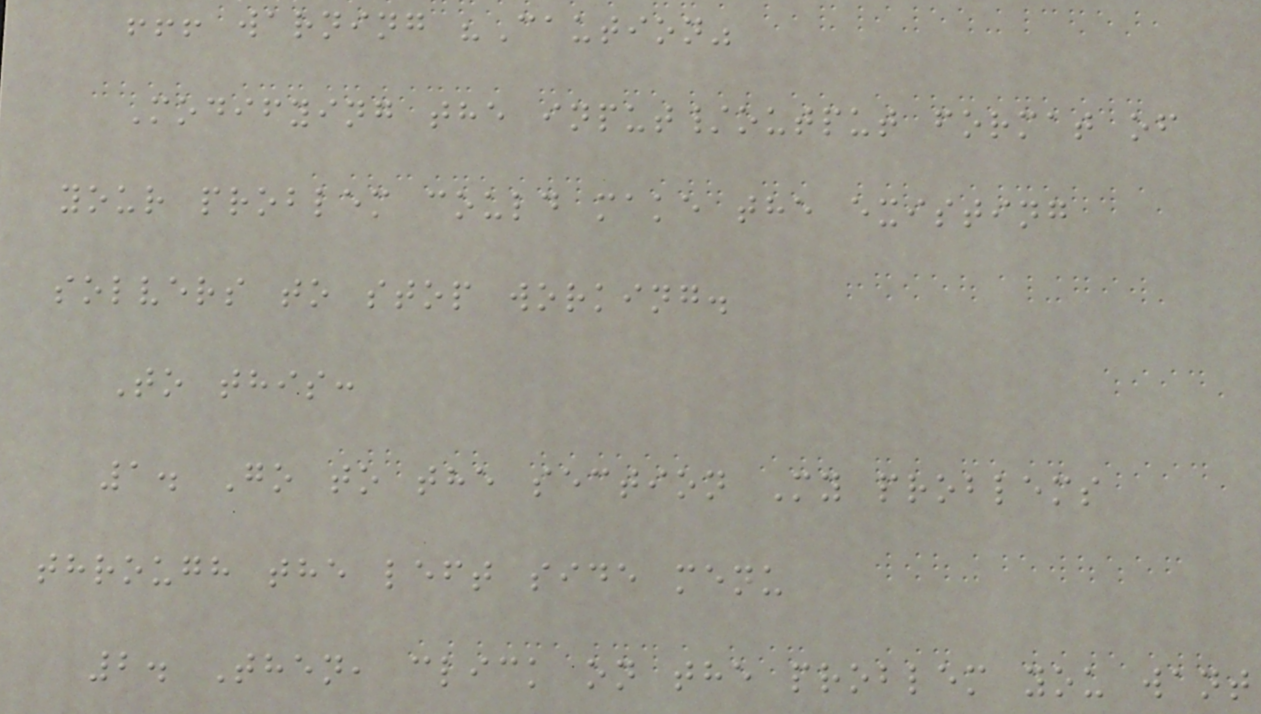!!! warning "Caution"
Modifying the input/output format of
your problem could make the existing
solvers to stop working.
To this:
1. Go to the section My problems
through the left side menu
2. Then, click on the problem you want
